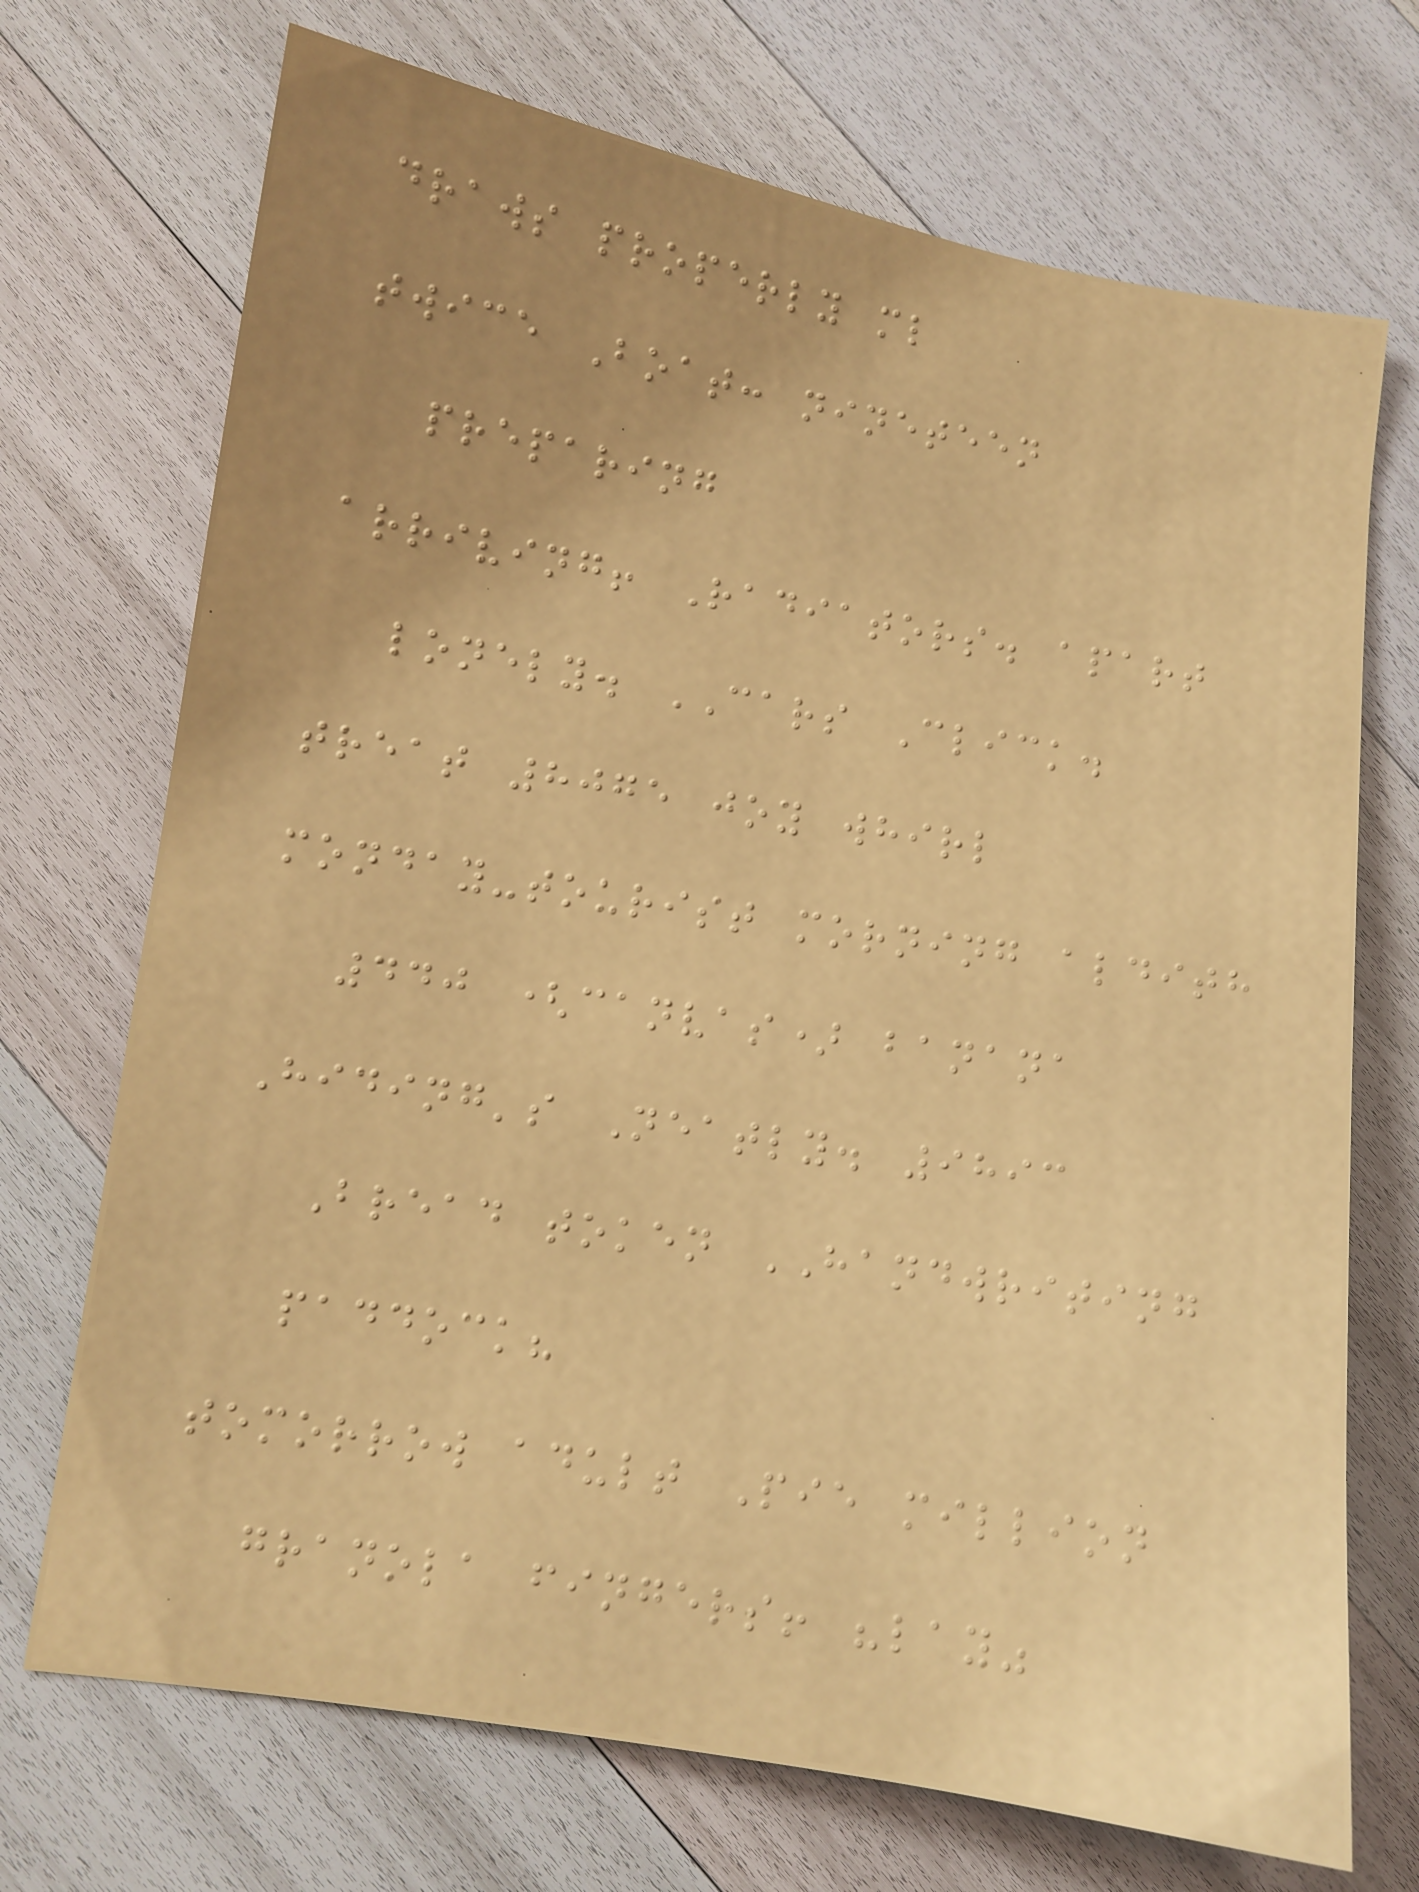draws properly ml
twice Boat: nineteen
preparing
arriving! Radiators. apart
lonely. CARS Click.
treat 8075 joy whirl
monday-tourist morning aldith
440 (canvas) banana
Hiding's Neatly. 9893
Bread token HANDWRITING
paddock?
tomorrow adult Pie million
granola fingers! "lay"
